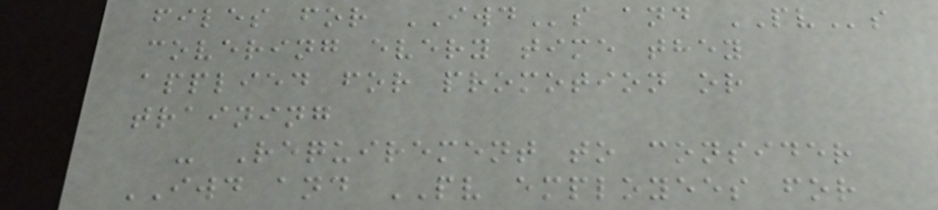files for IWDs and PVs
covering every time they
applied for promotion or
training
- Requirement to consider
IWD and PV employees for
